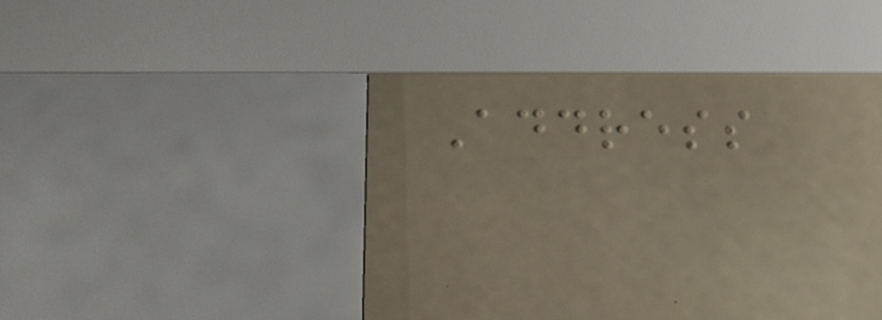Address
